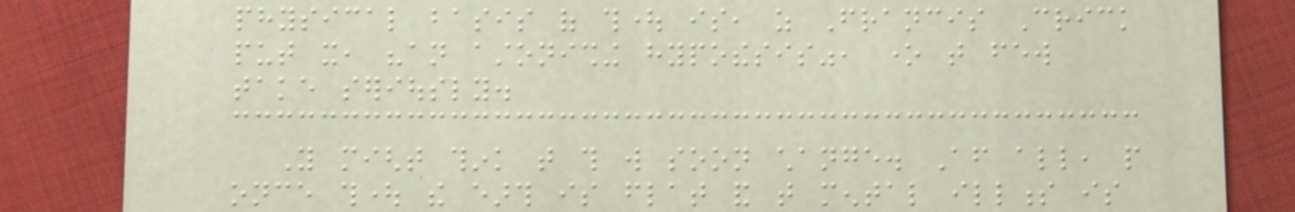physical basis of thought is, as Francis Crick
put it, "an astonishing hypothesis", one that few
take seriously.
You might think that this will soon change. After all, people
once thought the earth is flat and that mental illness is
